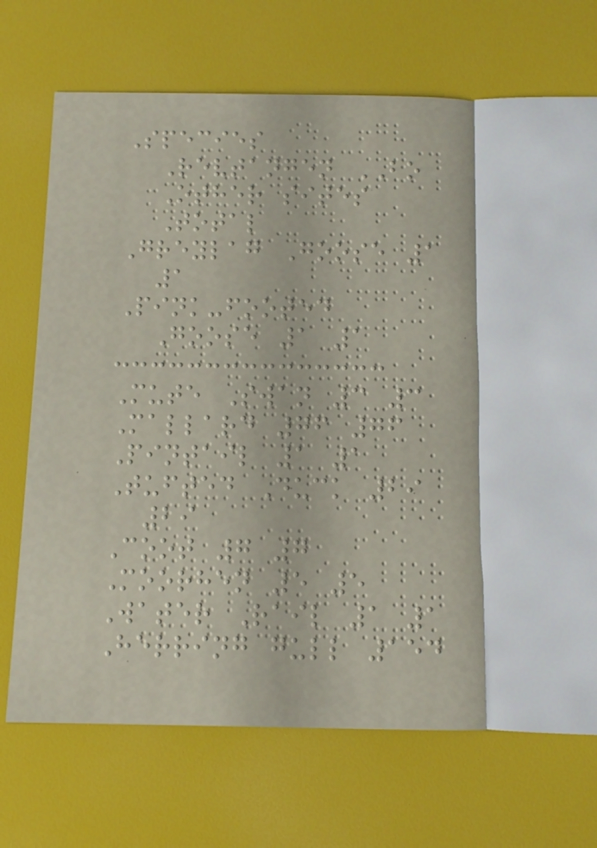Species
Revtangen BO
Other sites
Total
Greylag Goose 1
1
Pink-footed
Goose 1 1
Mute Swan 3 3
Mallard 76 76
Pintail 1 1
Tufted Duck 29
29
Coot 7 7
Moorhen 5 5
Water Rail 1 1
Herring gull 154
